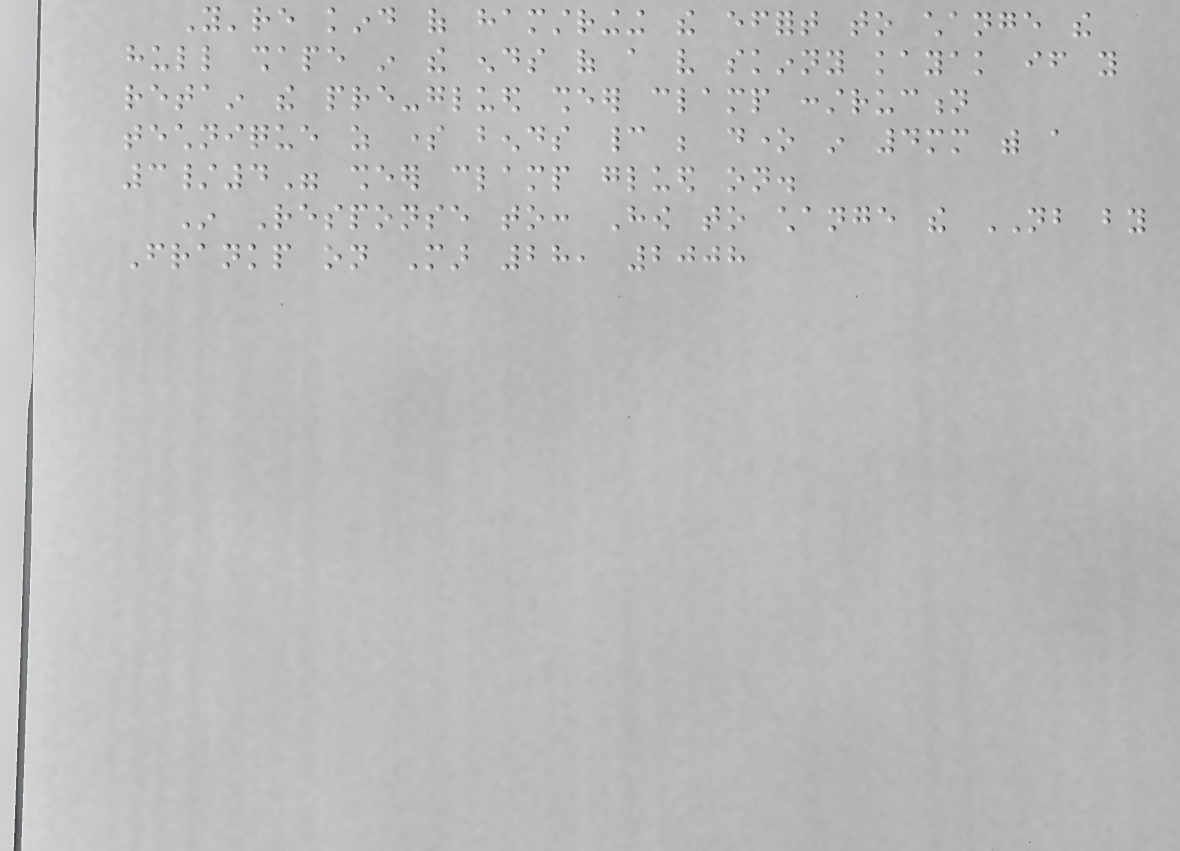You're kind of hamstringing the effort to change the
hull shape in the ends of a very skinny kayak if you
retain the pre-glued sheer clamp construction
technique as some bends cannot be done in 4mm with a
3/4" sheer clamp glued on.
In Response to: How to change the NB by
Frankp on Mar 28, 2008
